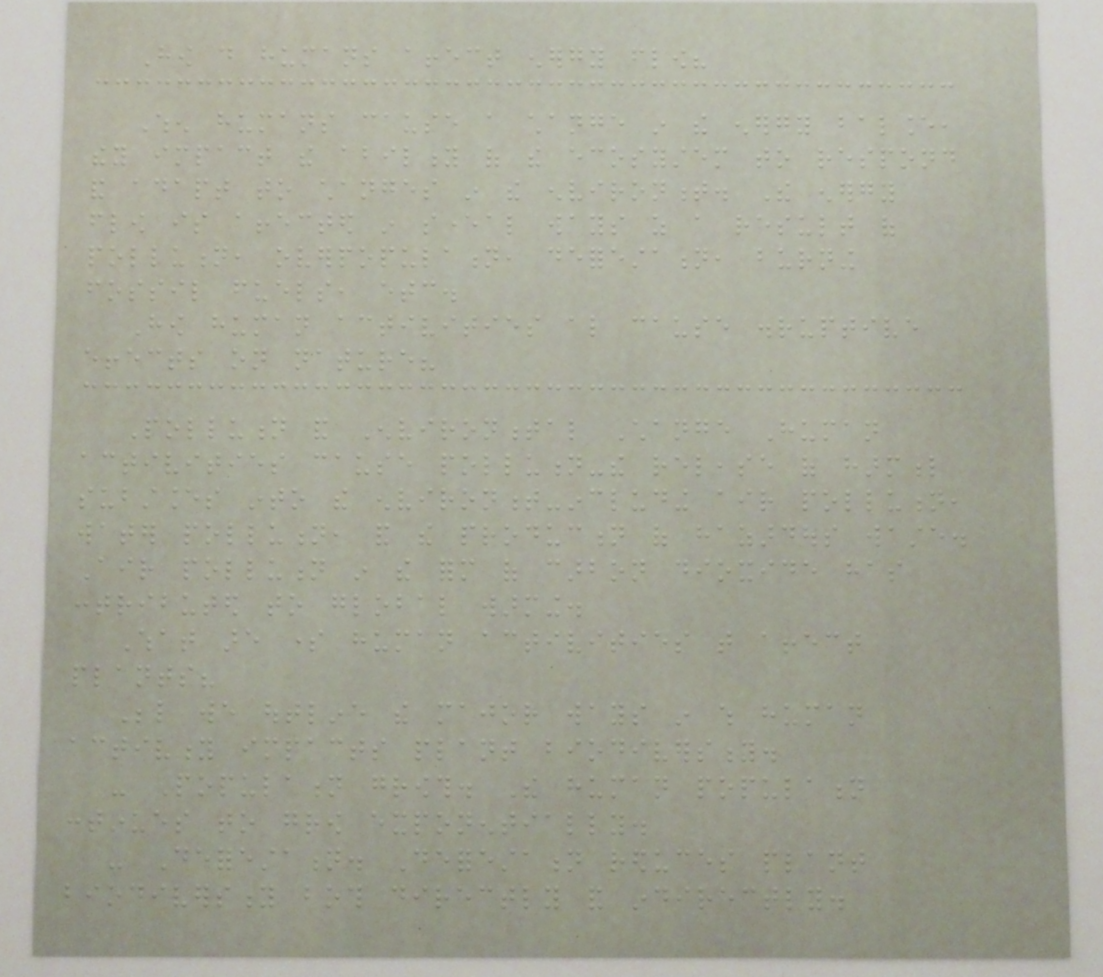How do humans affect energy flow?
When humans cause a change in the energy balance,
they impact the ability of the ecosystem to respond
and adapt to changes in the environment. The energy
flow is affected in several ways as a result of
pollution, overpopulation, deforestation, burning
fossil fuels, etc.
How human activities also cause disruptive
effects on nature?
Pollution and Environmental Change Human
activities cause pollution-the release of harmful
substances into the environment-including air pollution,
water pollution, and the production of hazardous waste.
Air pollution in the form of carbon dioxide has
contributed to global warming.
What are some human activities that affect
plants?
Below we outline the major ways in which human
activity impacts plant biodiversity.
- Population growth. The human population
continues to grow exponentially.
- Deforestation. Deforestation reduces plant
biodiversity both directly and indirectly.
